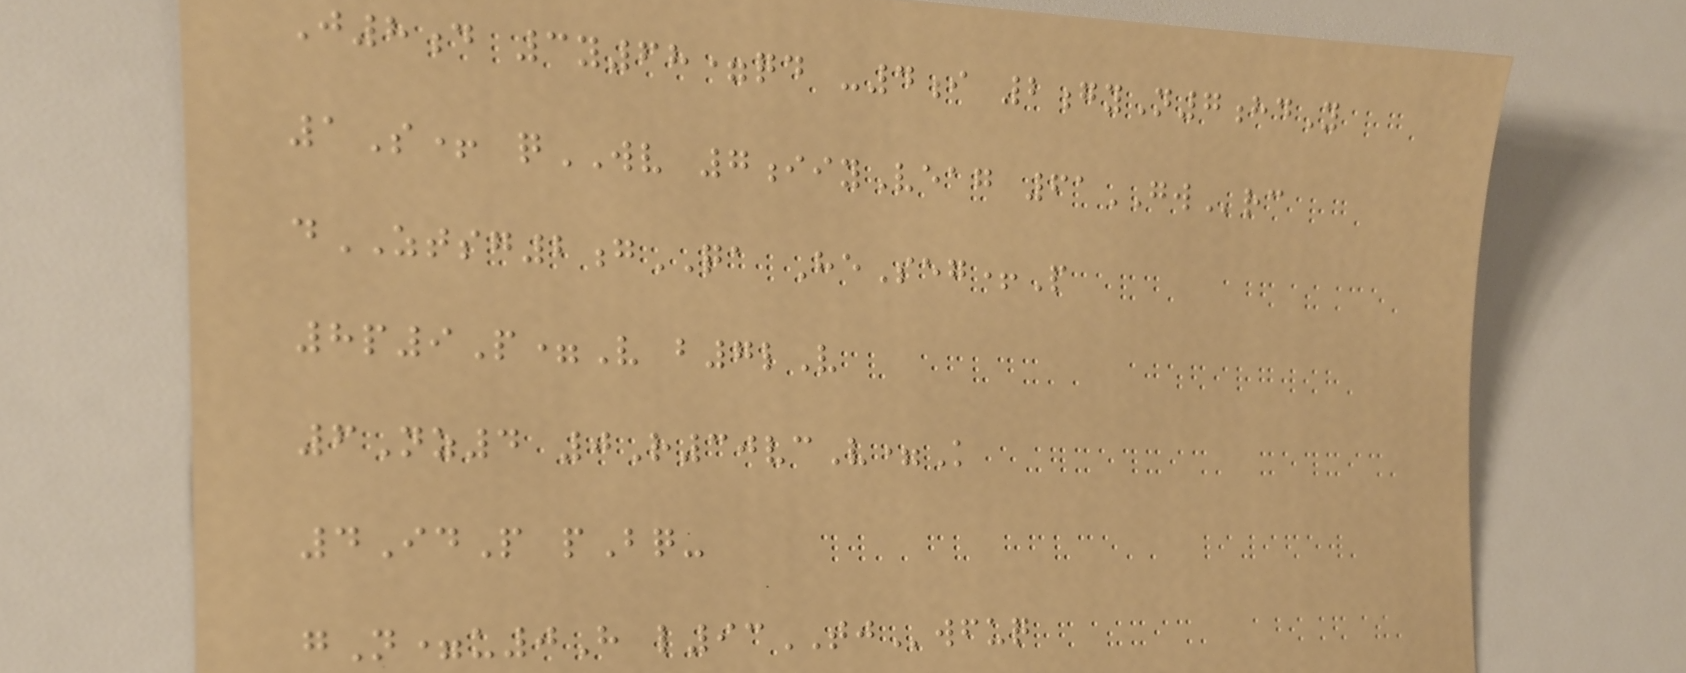J8d 3y68=qd -4i 2gyN7hdY
1S+ qWV 7iiyVeag 61GWrc
dZTSG2gQA HeSeg+P
8p9P=V b7lV
6Nz4 0R30vcV=K
4IdP pBq-
gN=u0H l93TJwfuq
